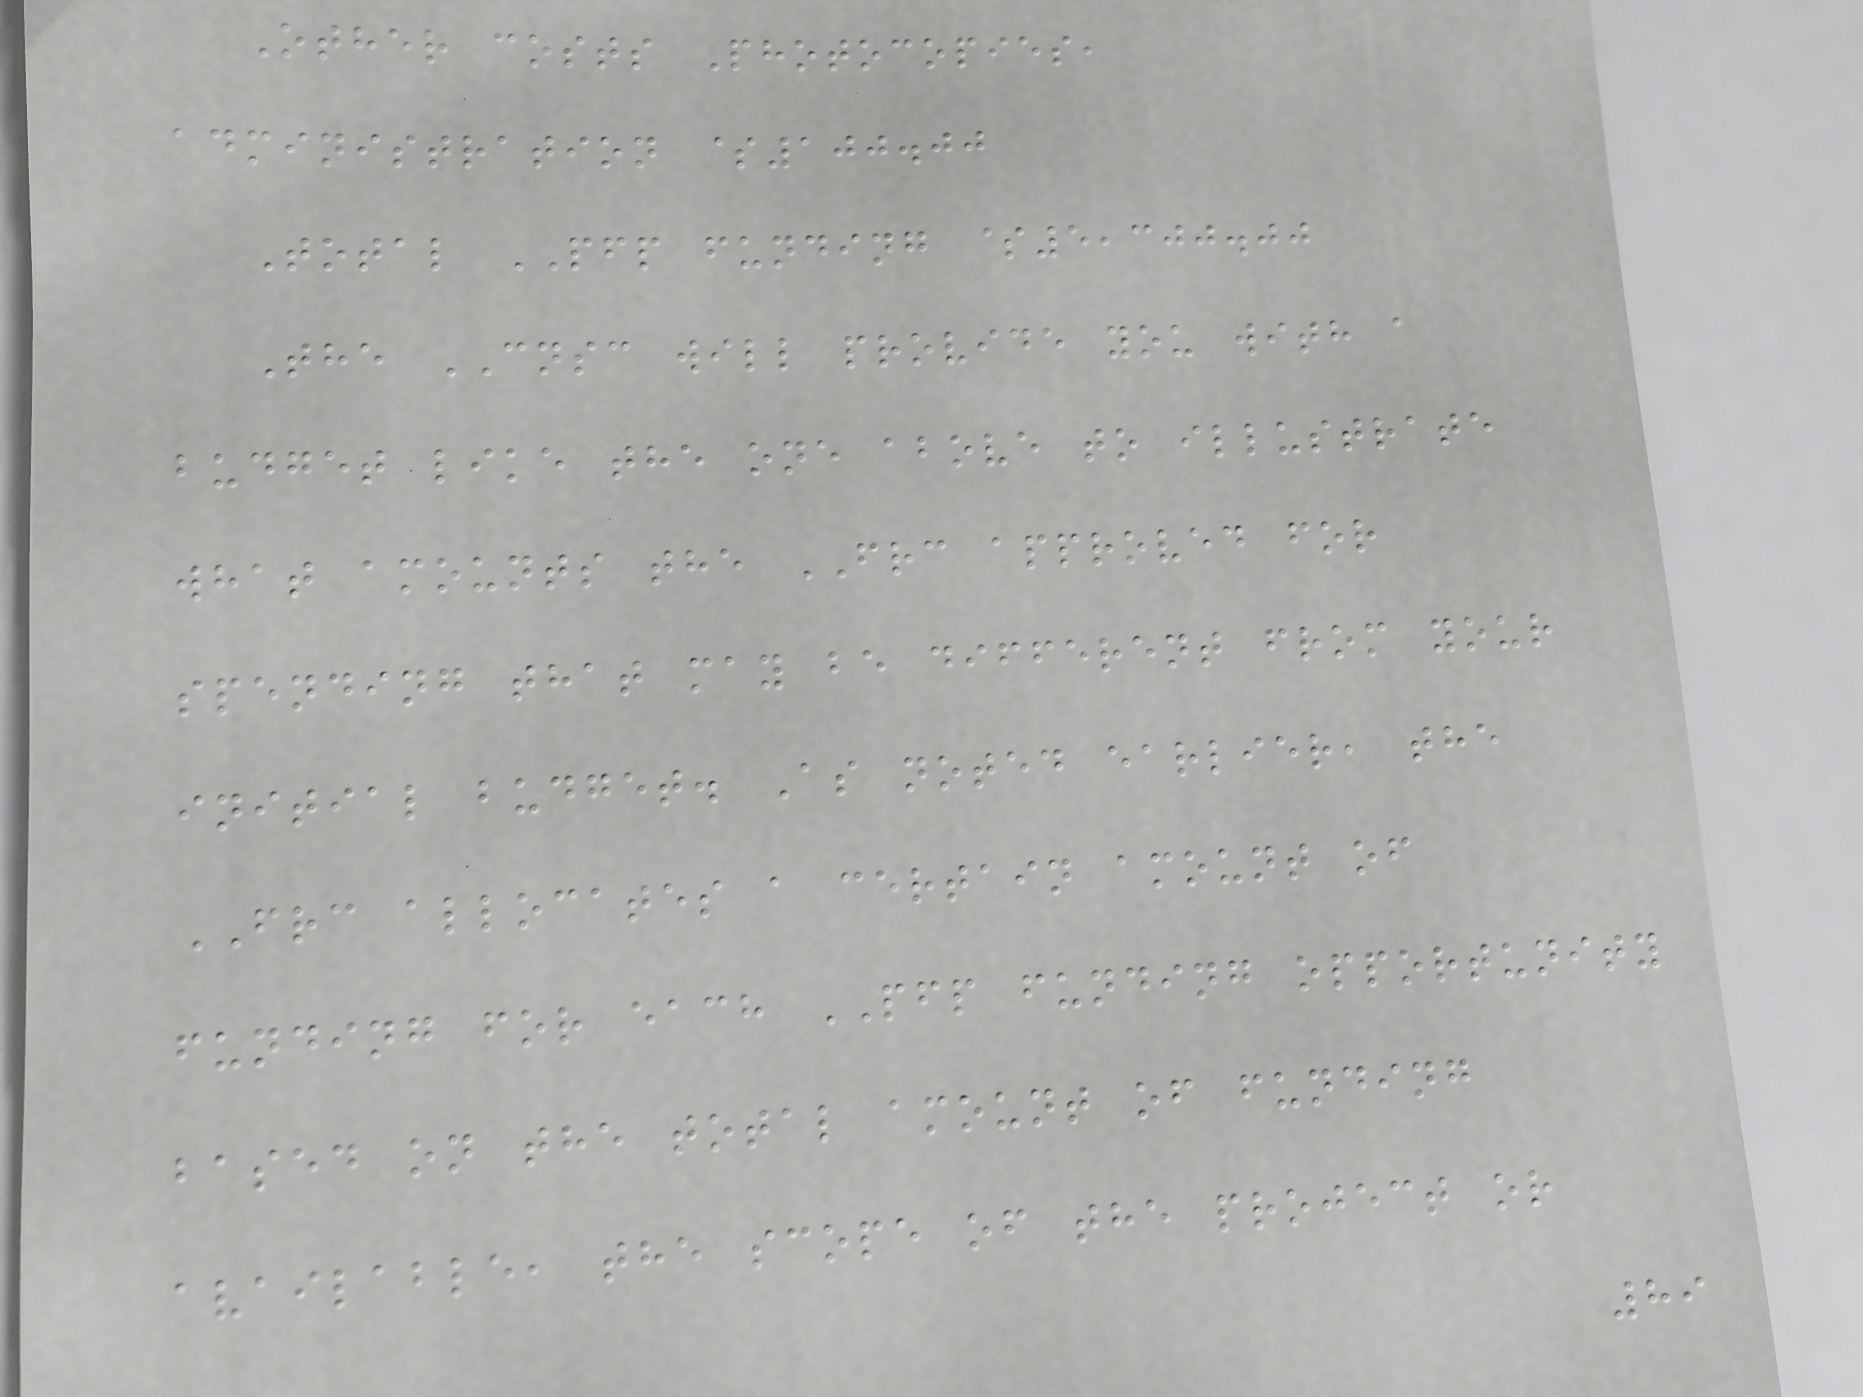Other costs Photocopies,
administration $100.00
Total PFP funding $5,300.00
The CNSC will provide you with a
budget like the one above to illustrate
what amounts the FRC approved for
spending that may be different from your
initial budget. As noted earlier, the
FRC allocates a certain amount of
funding for each PFP funding opportunity
based on the total amount of funding
available, the scope of the project or
89
